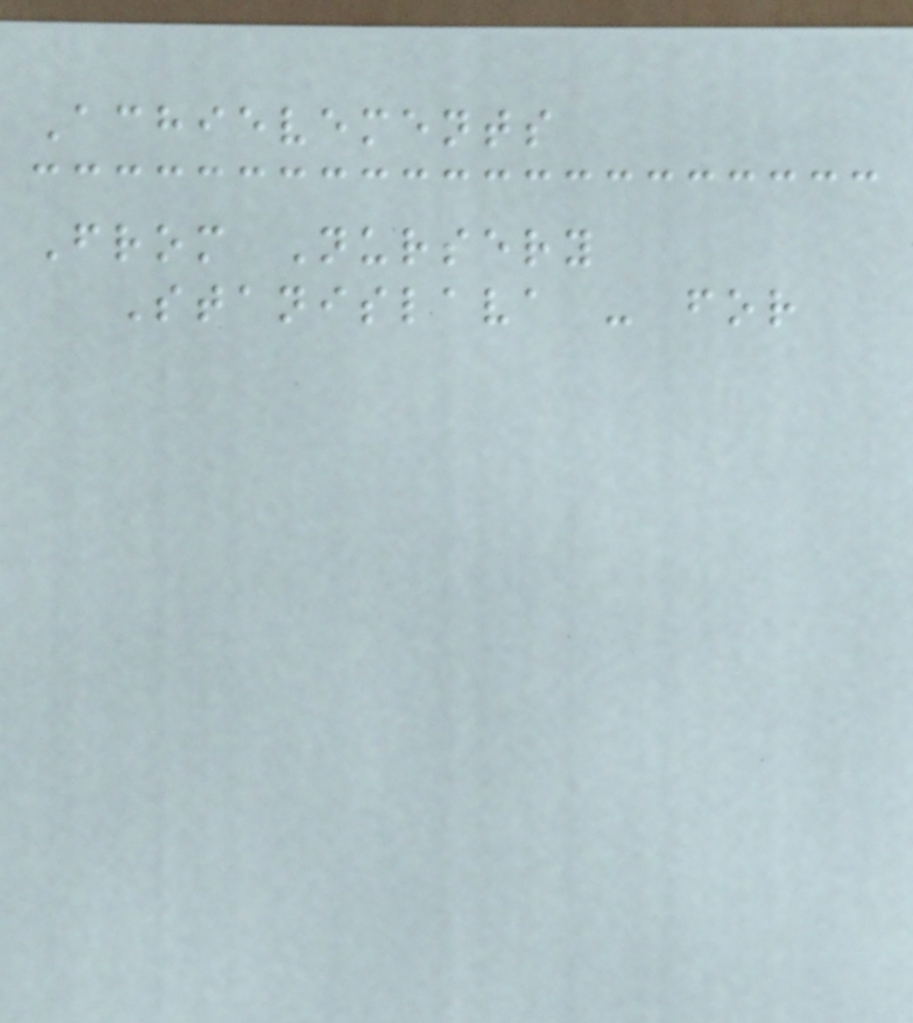Achievements
From Nursery
Stanislava - for
